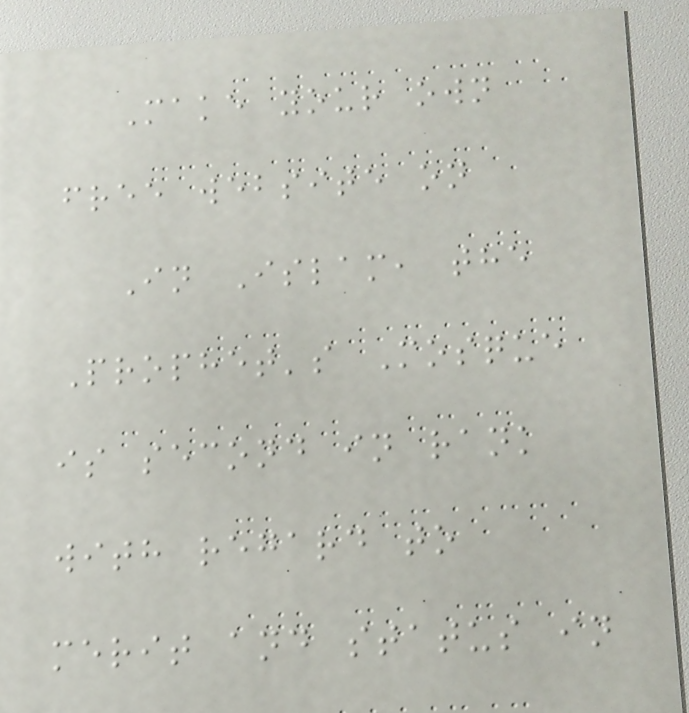Make your own
free website on
In Islam, the
Prophet's Mosque
is second in rank
with regard to
merit and status in
